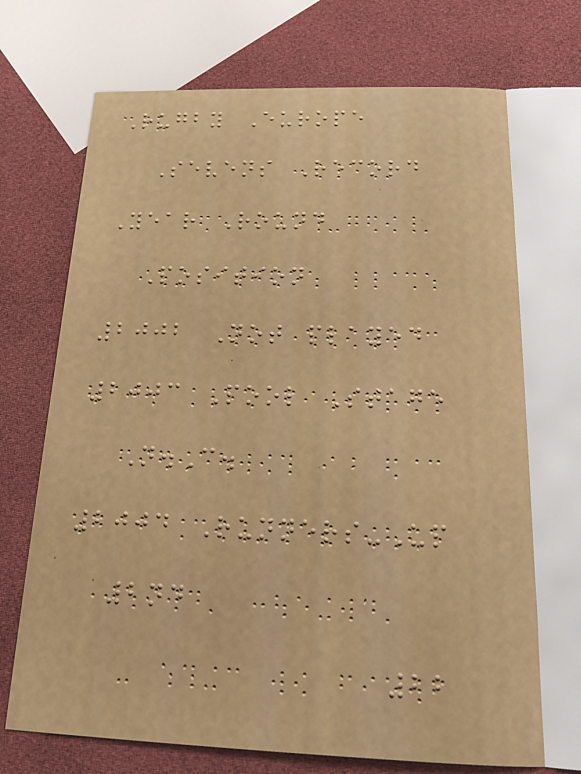Rugby Europe
Sevens Record
Year Round
Position
2002 Not played
2003 Pool Stage
N.C.
2004 Runners-Up
2nd
22
